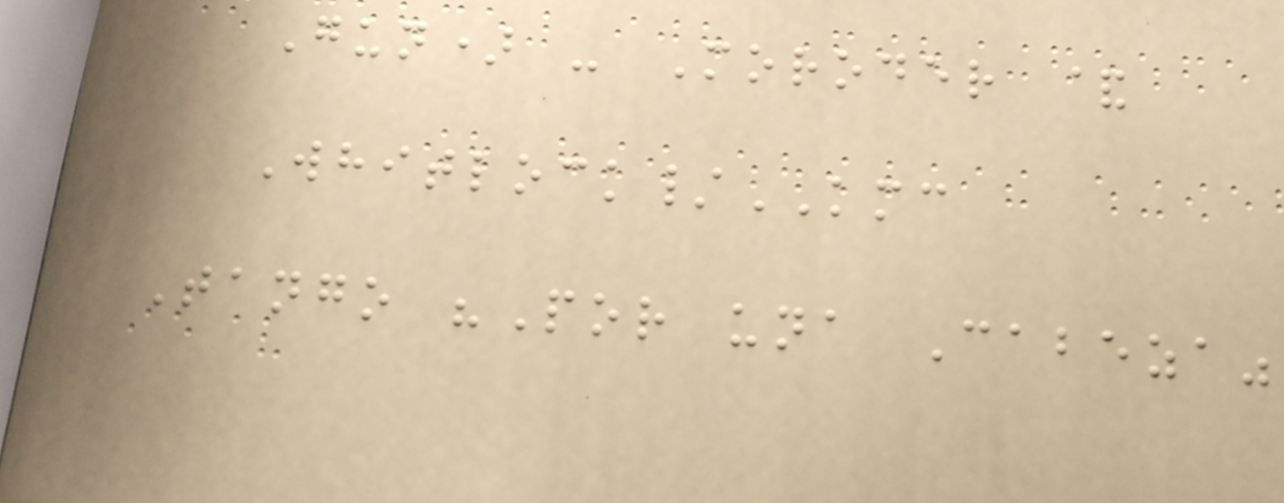Gun) - Moroder &
Whitlock/KMC
Tango "Por una Cabeza"
